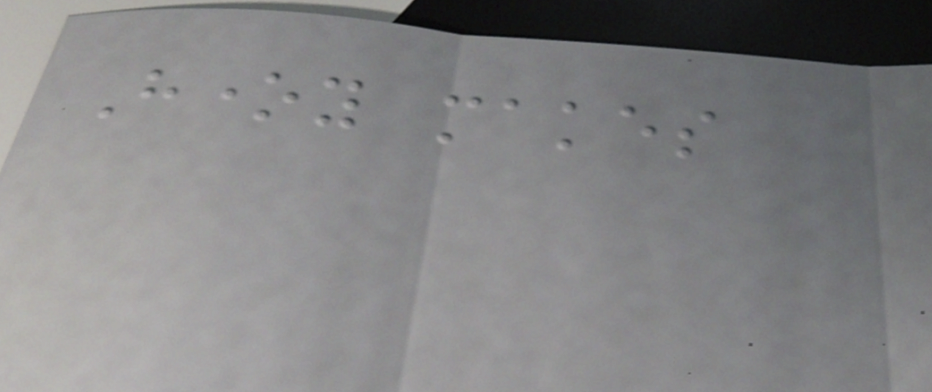Honey makes
